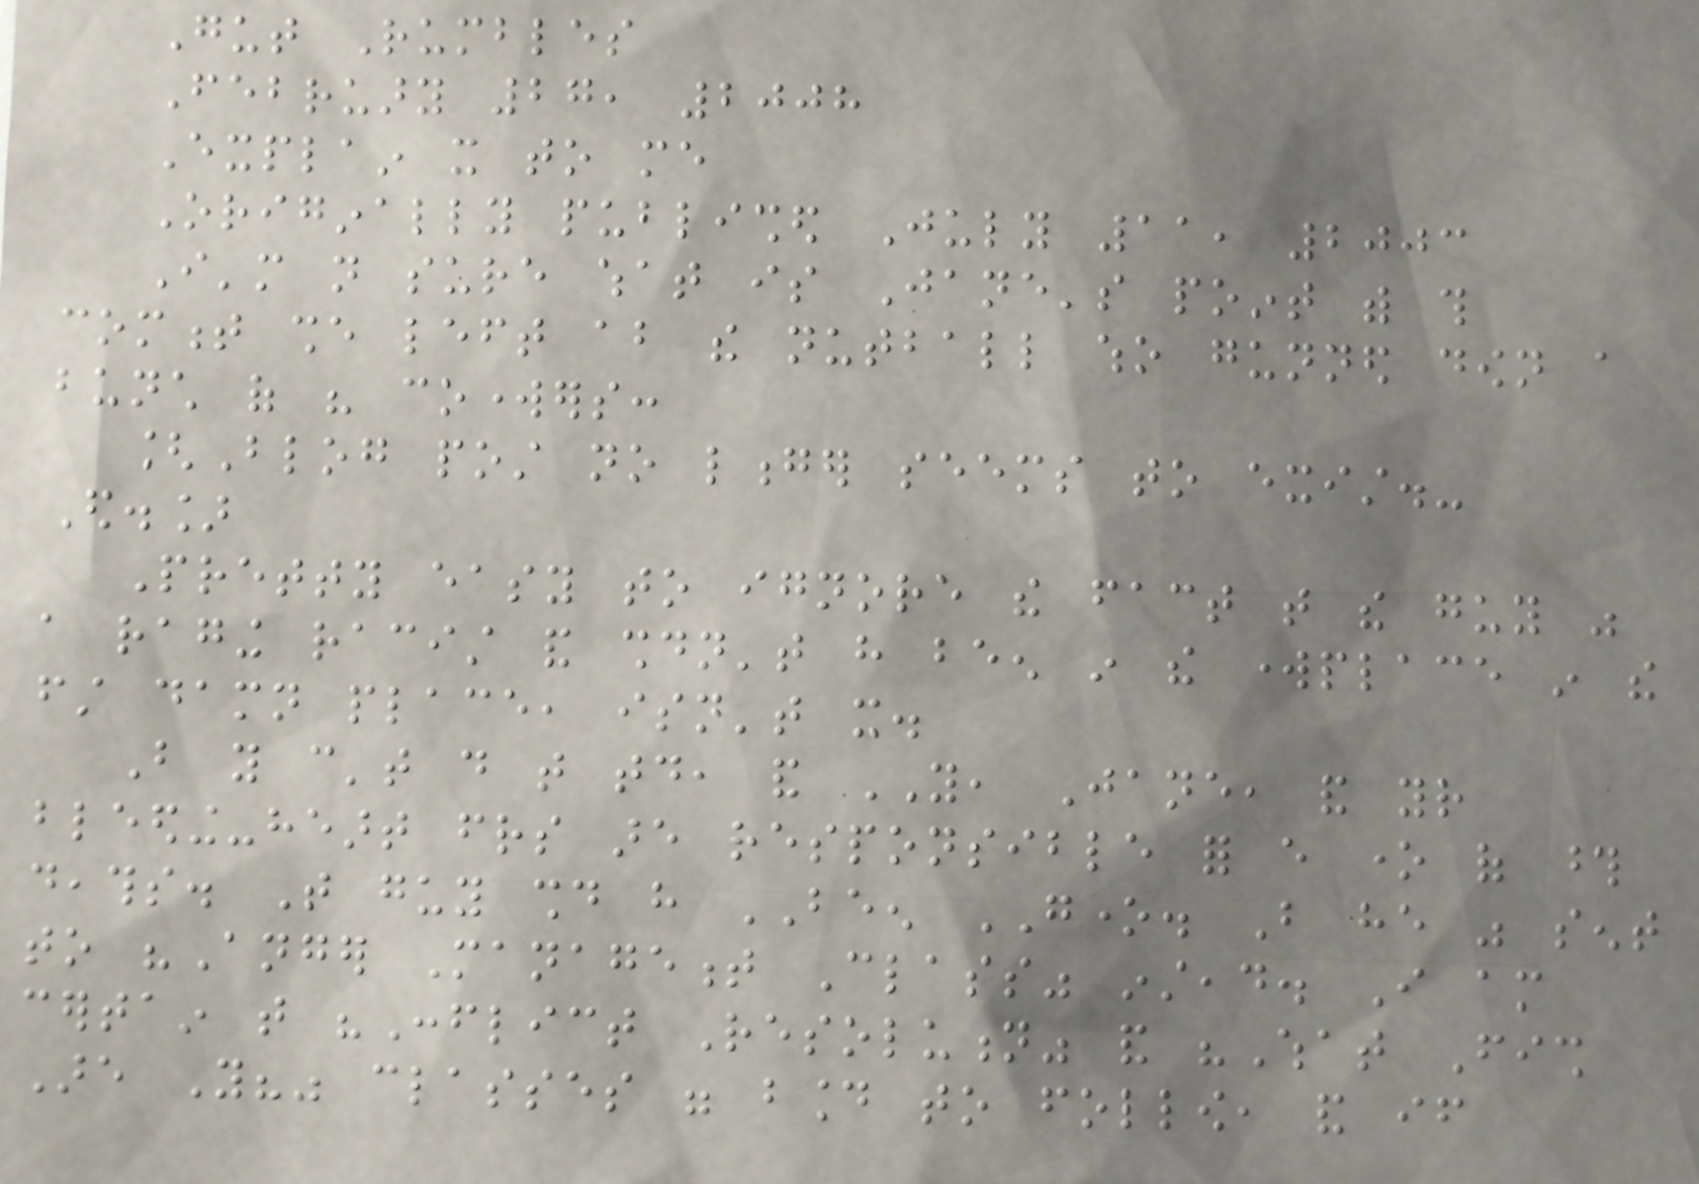Gut Rumbles
February 27, 2008
Explain it to me
Originally published July 11, 2003
I'm not sure what is Jane's point with this
comment she left about the nutball who gunned down a
bunch of his coworkers:
[Blog post no longer seems to exist.-
Ed.]
Pretty easy to ignore the fact that the guy was
a raging racist and shouldn't have been in the workplace in the
first damn place, isn't it.
But you can't do that today, and YOU, Jane, and your
bleeding-heart friends are responsible for every one of those
deaths. That guy should have BEEN GONE. But he was sent
to "Anger Management Class" instead. I am
certain that "Conflict Resolution" and "What Fish
Are You?" classes were bound to follow, and if
